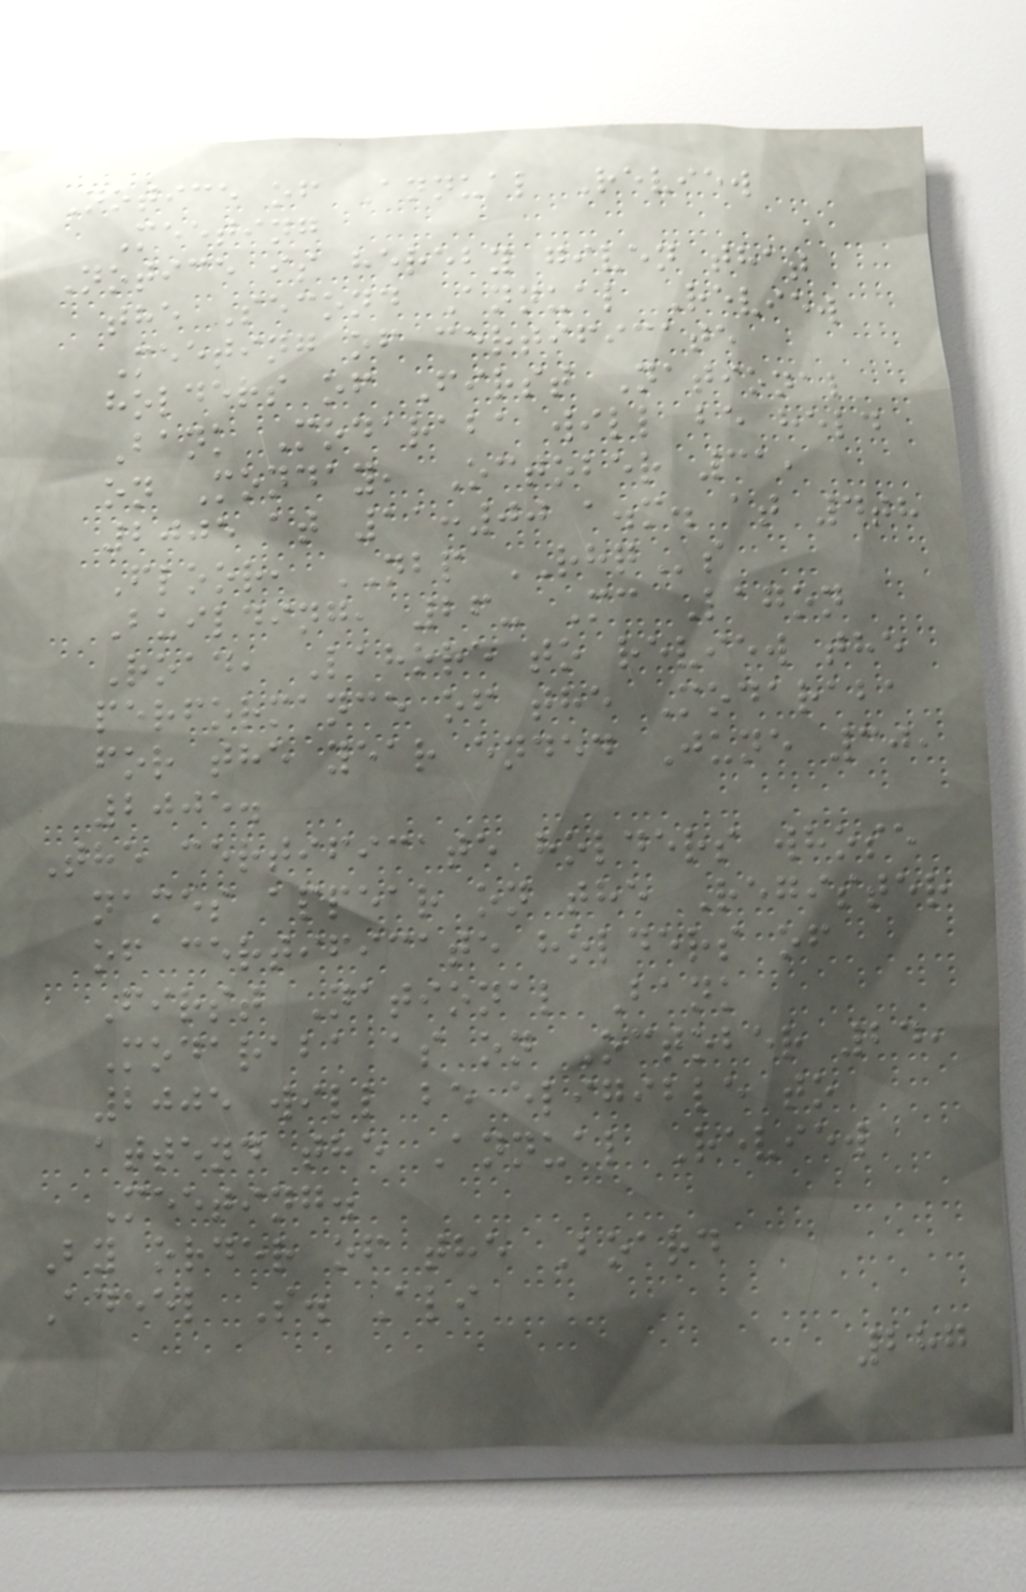Notice of Annual Review
Meeting
Notice is hereby given that
the Second Annual Review
Meeting of certificate
holders of First National
Bank Modaraba will be held
on Monday, October 31,
2005 at 11:00 a.m. at 4th
Floor, NBP RHQs
Building, 26- Mc Lagon
Road, Lahore to review the
performance of the Modaraba
for the year ended June 30,
2005.
The certificate holders whose
names appear on the Register
of certificate holders of
First National Bank
Modaraba as on October 24,
2005 will be eligible to
attend the Annual Review
Meeting.
By order of the Board
Adeel S. Ali
287
